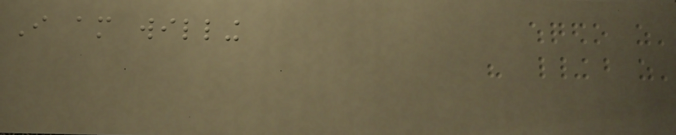I am willing
